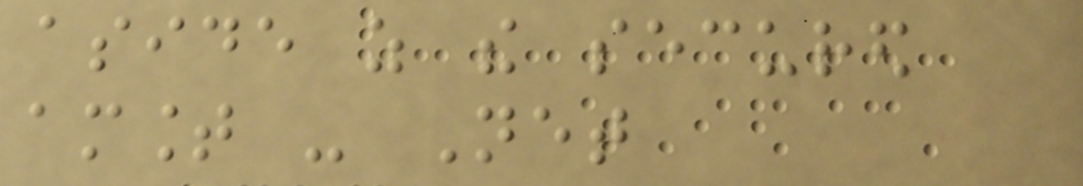aside as the secured
amount - Net
